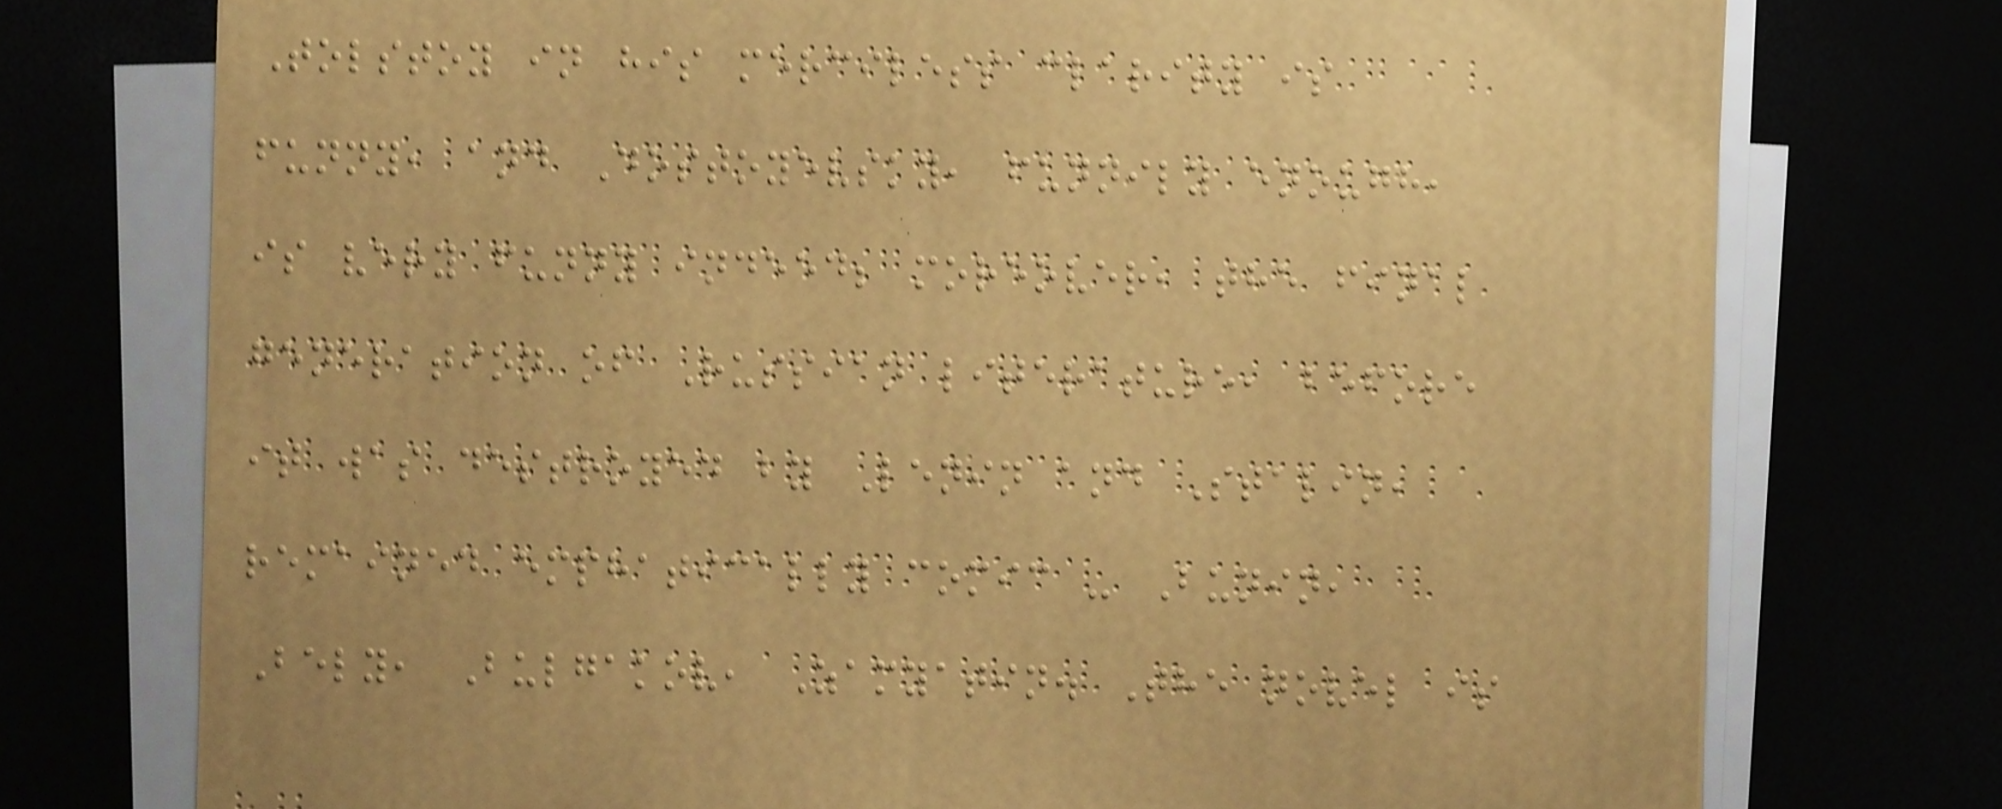Tolstoy in his merciless clarity is
funny, and Dostoyevsky, funnily enough,
is very funny indeed; moreover, the final
generation of Russian literature, before
it was destroyed by Lenin and Stalin,
remained emphatically comic - Bunin,
Bely, Bulgakov, Zamyatin. The novel is
